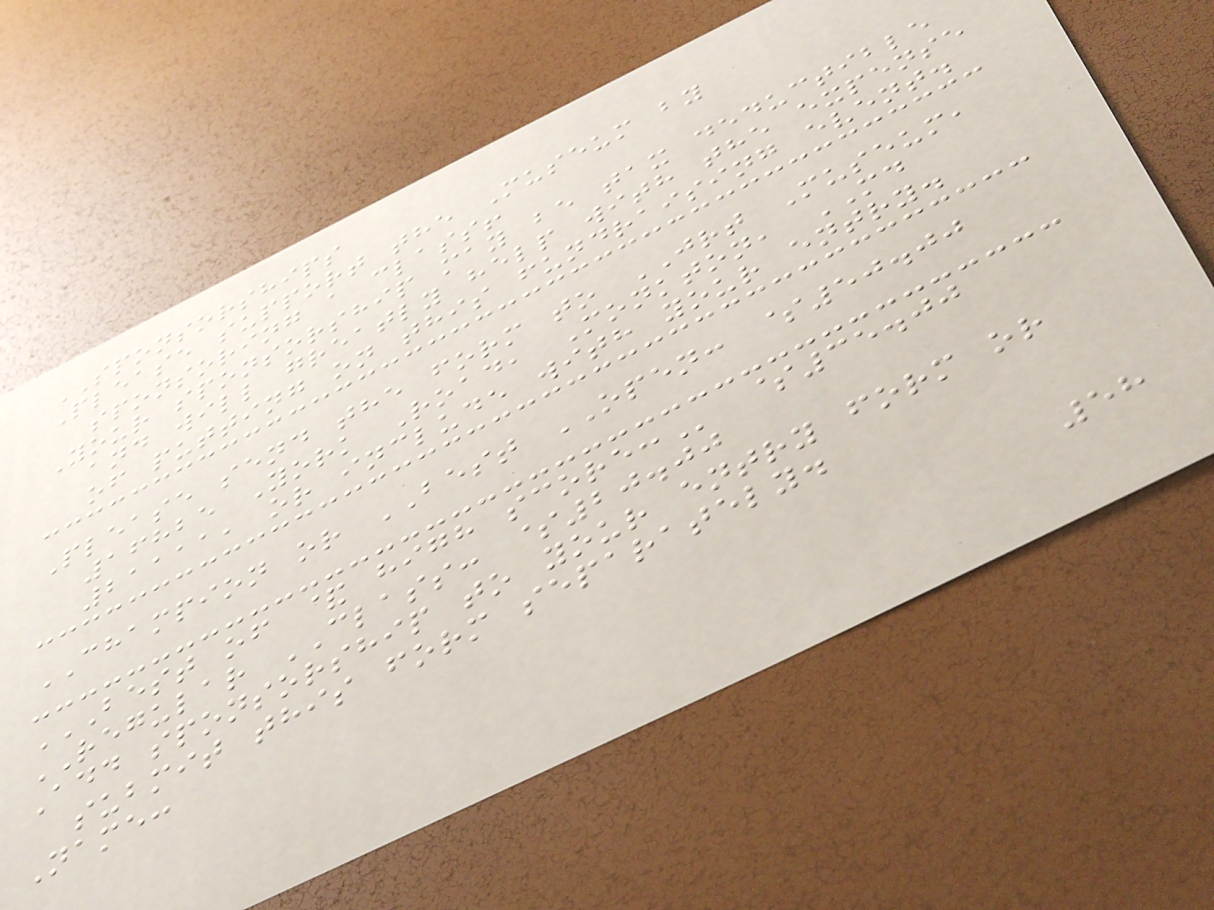SPONSORSHIPS
Please support the Museum by
sponsoring a class!
Your sponsorship may be tax deductible
and will greatly help with the expense
of putting on this fundraising event.
Please send the form to JRT Museum,
16825 York Road, Monkton, MD
21111, or include with your entry.
CHAMPION or BEST OPEN: $50.00
BEST OF & HIGH SCORE: $35.00
REGULAR CLASS: $20.00
Add sponsorship to your entry form or
submit this form separately.
Name:
58
